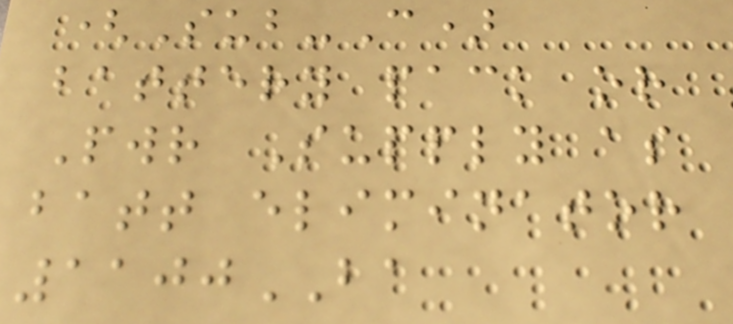(Sub-C)
battery pack or
Pwr Supply as
batt eliminator
1100BA
